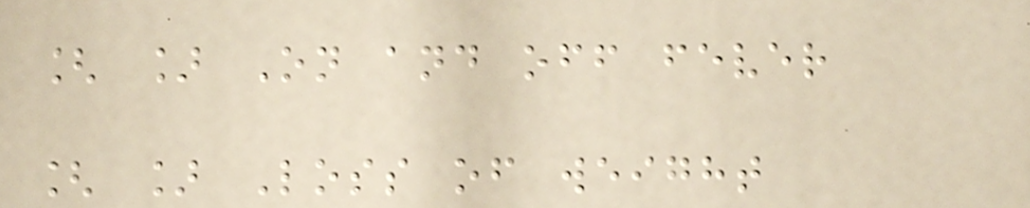[ ] On and off fever
[ ] Loss of weight
